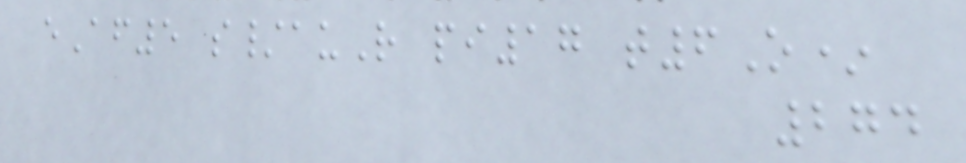eAf5 s/auR pi17 t6O*
274
